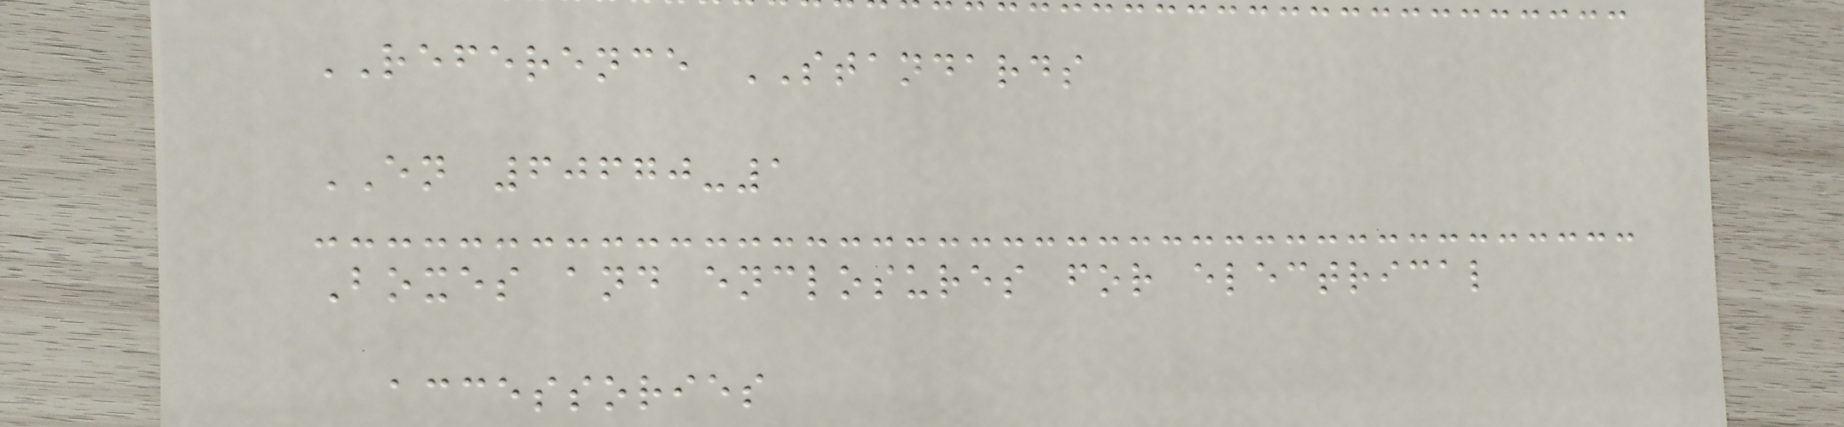REFERENCE STANDARDS
EN 60670-1
Boxes and enclosures for electrical
accessories
